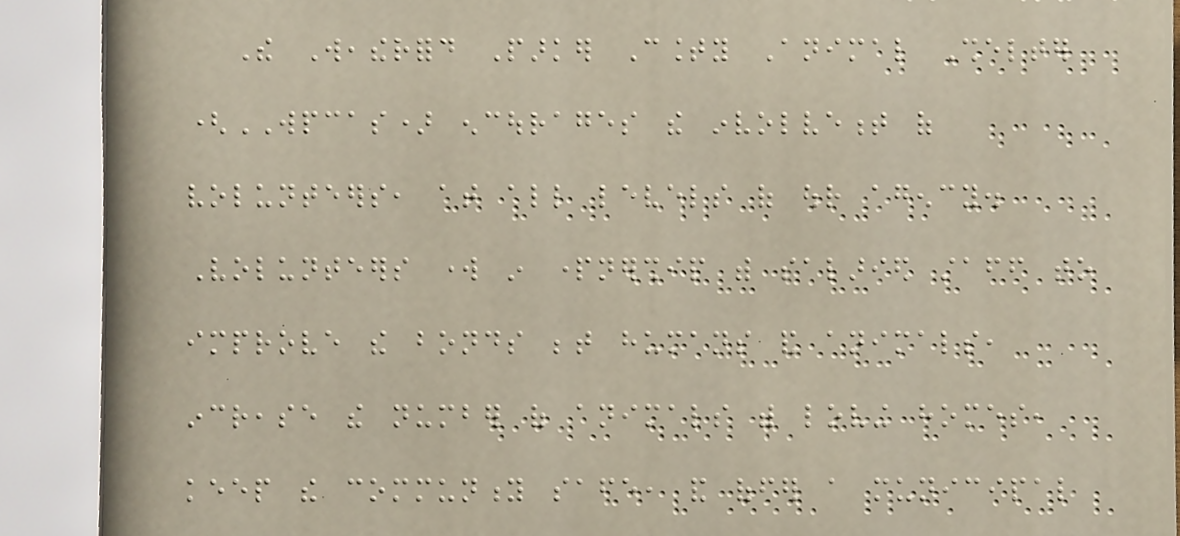The Weatherford Parker County Animal Shelter
(WPCAS) encourages the involvement of
volunteers, at all levels of our agency.
Volunteers work in partnership with salaried staff to
improve the bonds between humans and animals,
increase the number of animals with loving homes,
keep the community safe, and offer a municipal
